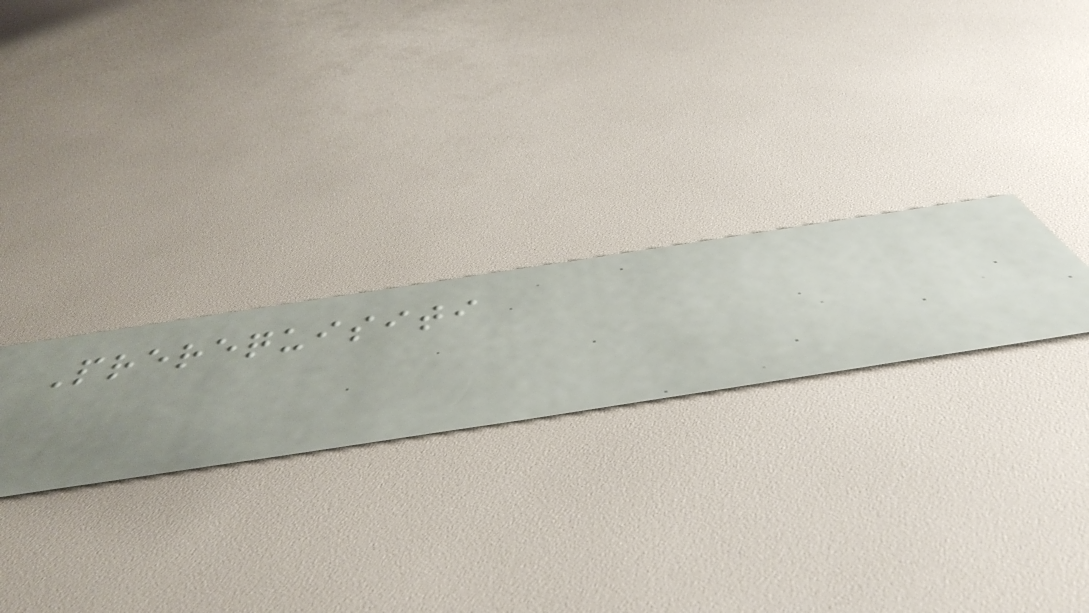Prerequisiti
